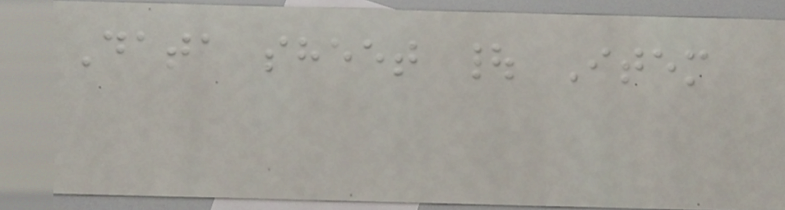Data sheet | Item
